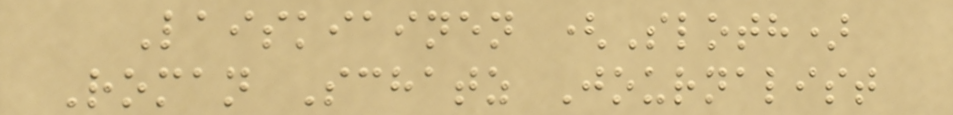Laiskiainen (Sloth)
Roman Schatz Journalist
